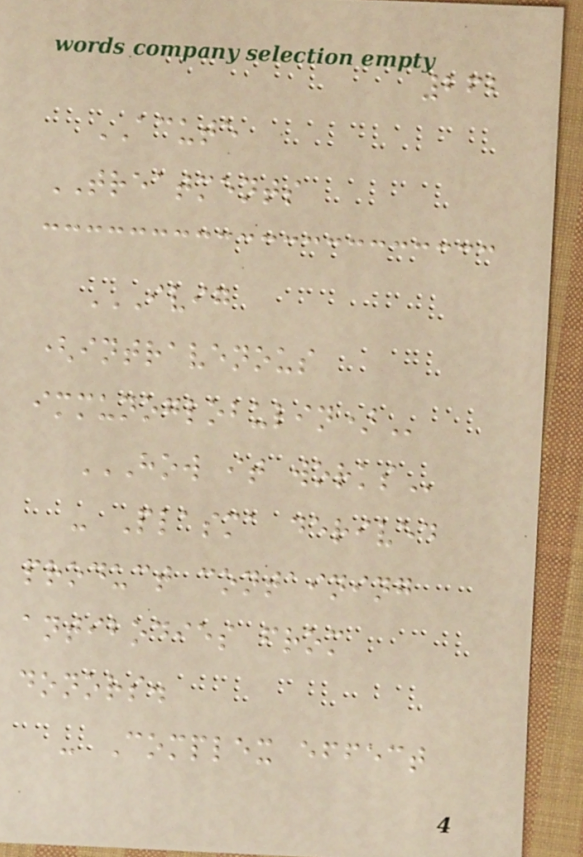262
ACUTE
TREATMENTS
IVIG
(INTRAVENOUS
IMMUNOGLOBULIN)
HOW IT WORKS
- Plasma derived
product containing
antibodies from
donors.
- Complex effect
